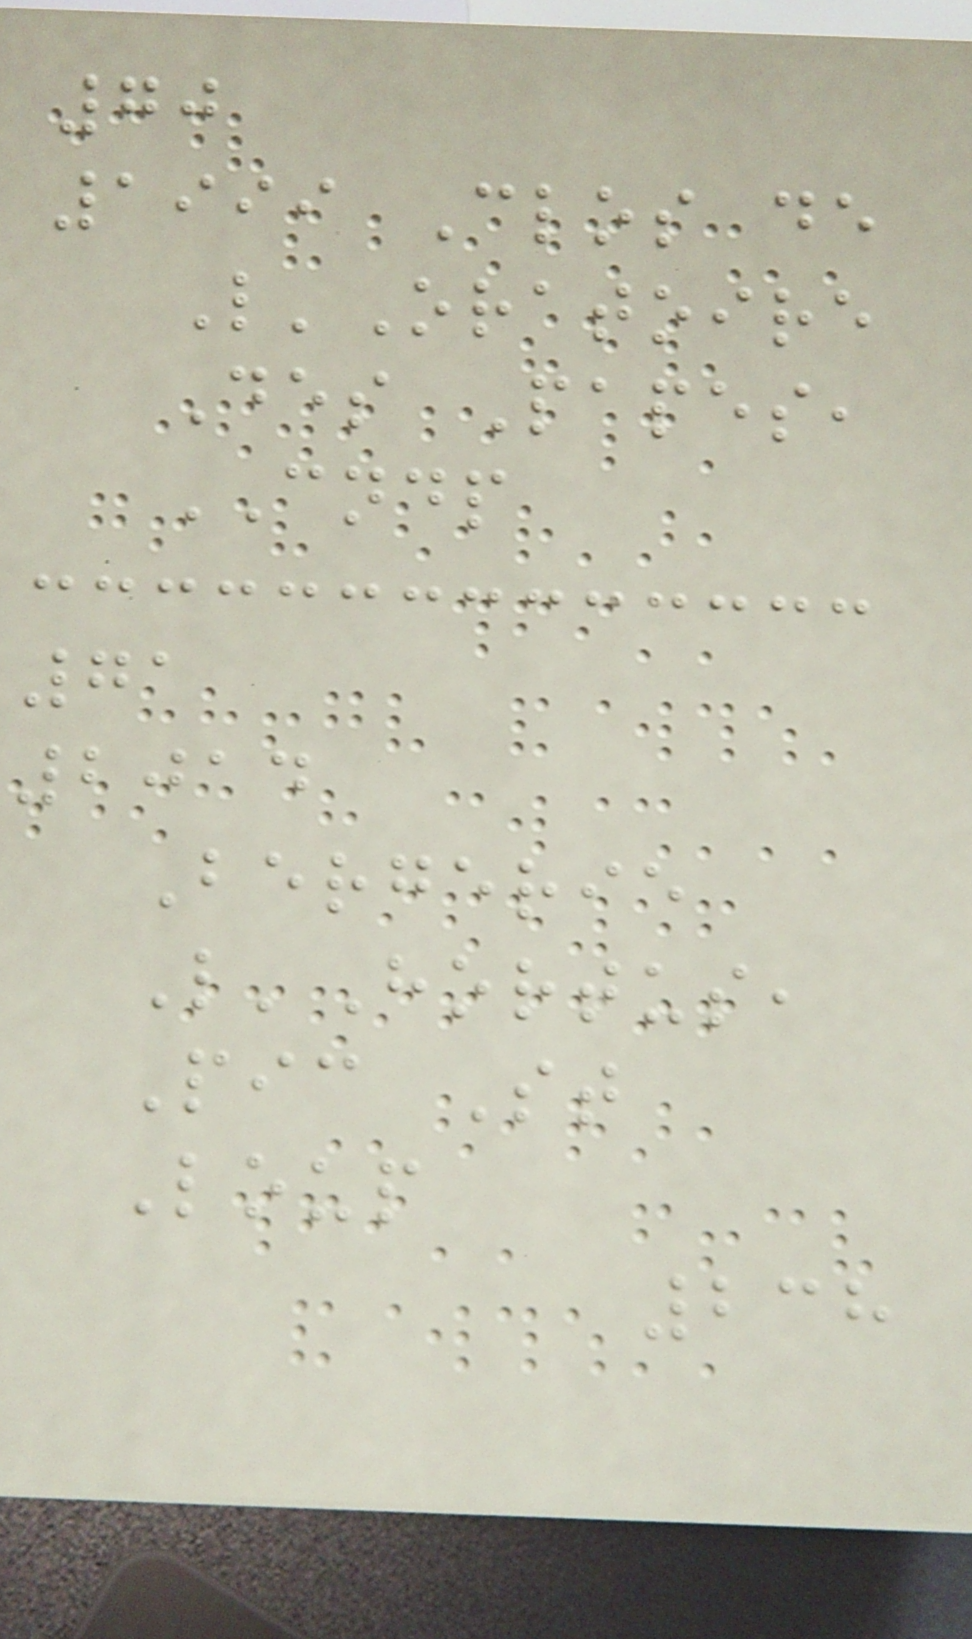70
1999 Clos de
L'Oratoire
Des Papes,
CNDP
71
2014
Bergerie
L'Hortus,
Pic St
Loup
238
